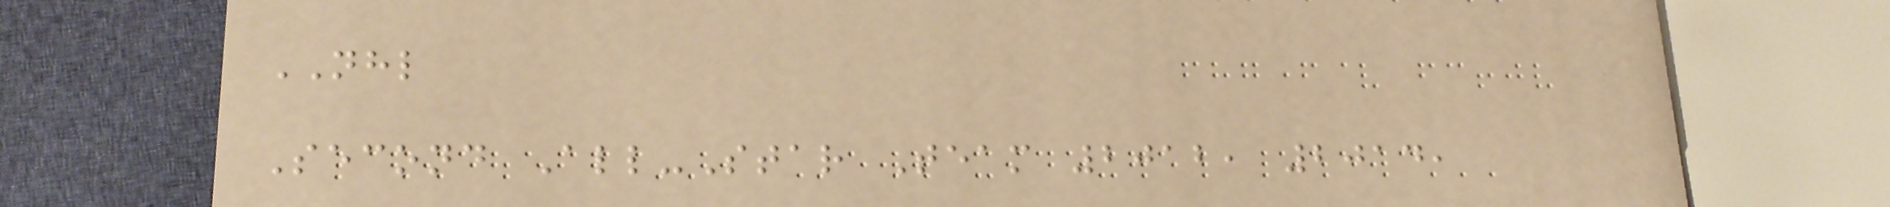NHL
Second All-Star Team 2012, 2014,
